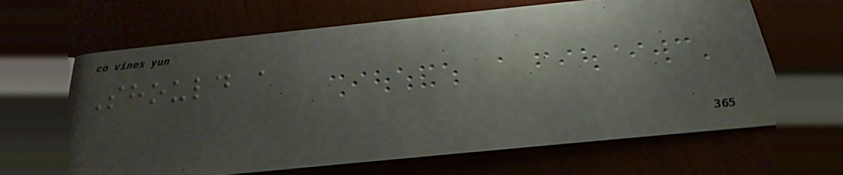Should a
